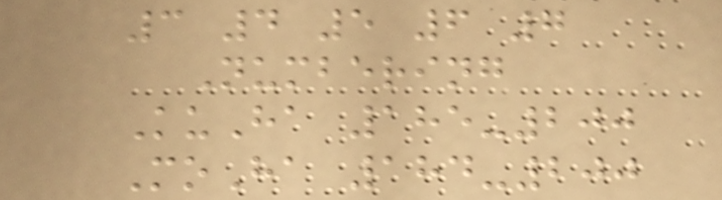3 4 5 6 7
Numbering
KuHa 185-200
MoHa 184-200
